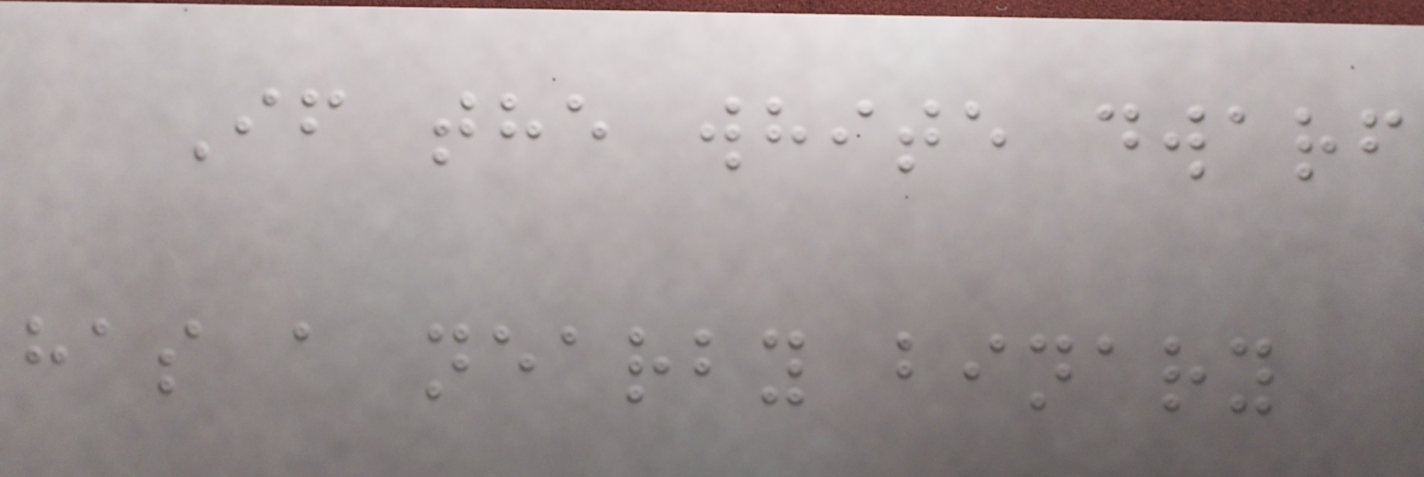If the white dwarf
has a nearby binary
